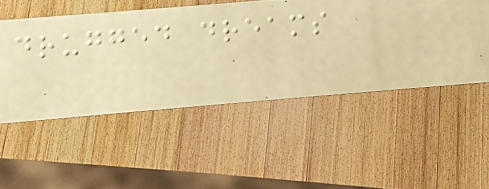drugged dreams
